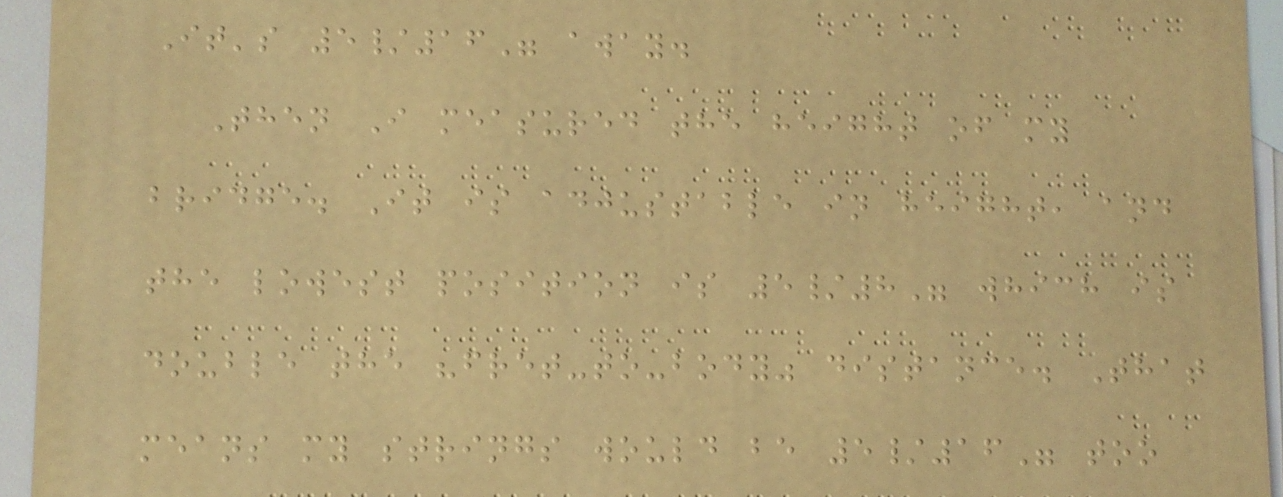It's 5/16" away.
Then I measured the height of my
bridge. It is adjustable in height, and
the lowest position is 5/8" which is
double the "fret-to-body" distance. That
means my strings would be 5/16" too
